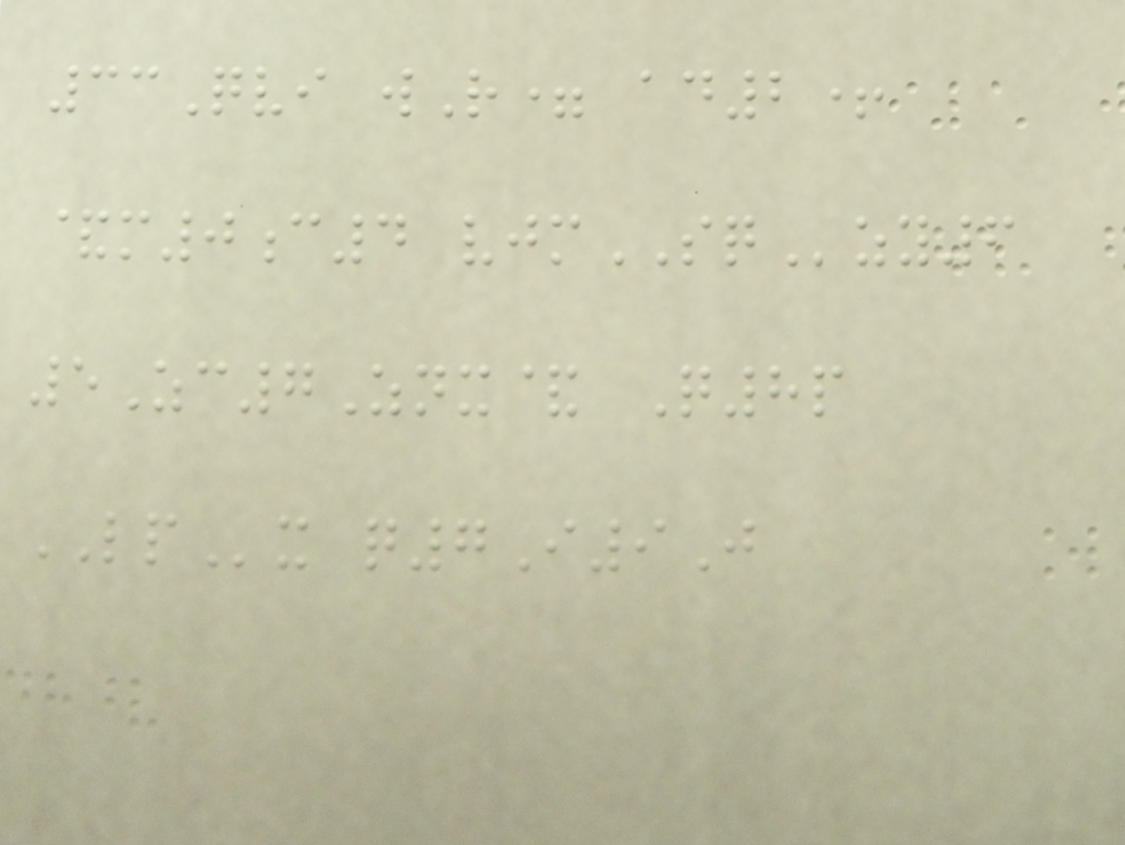33Qvi wR= ad2+
&m0c4 vjmSQzy6
5Zc7Znx& Q8p
LPx q7I9J
